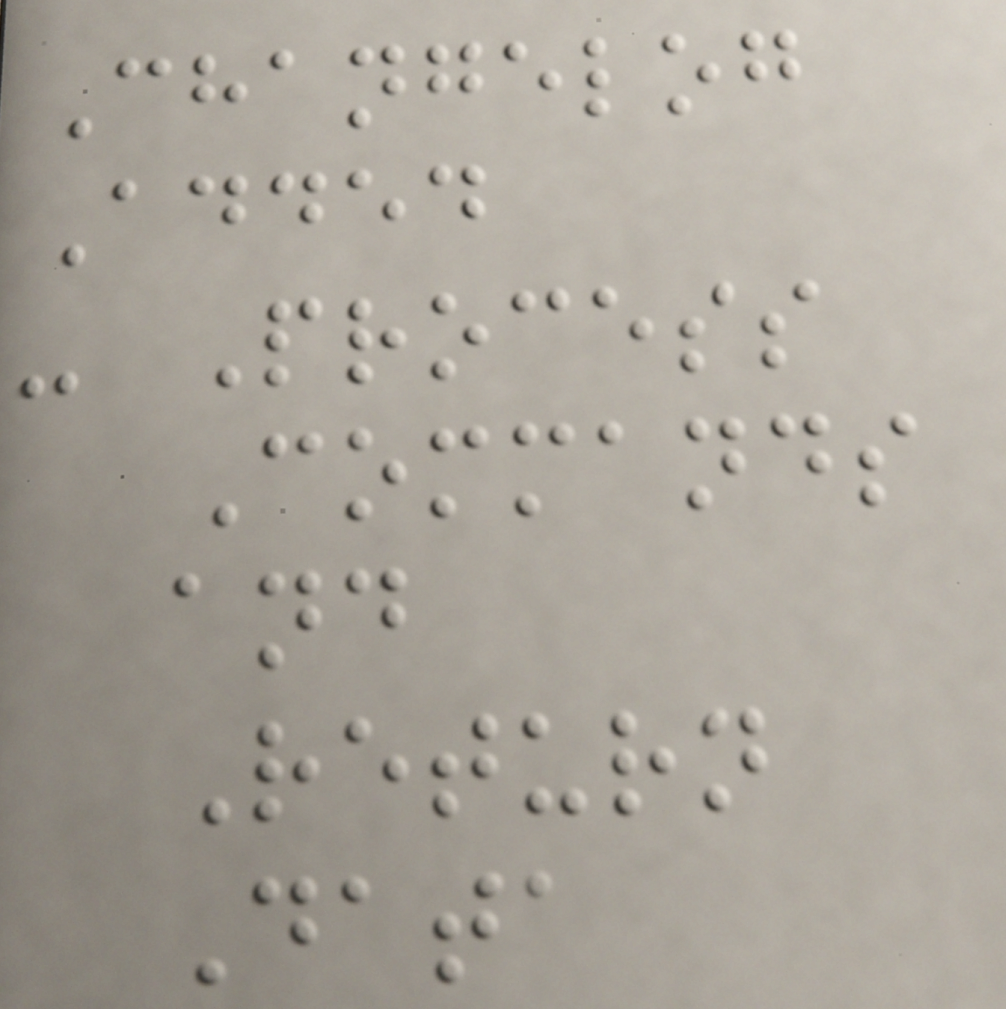Changelog
Added
- Process
Commands
and
Return
Data
